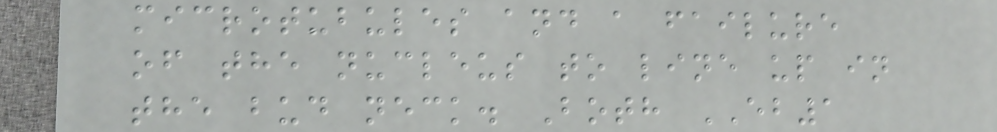microtubules and a failure
of the nucleus to line up in
the bud neck. Both EB1
